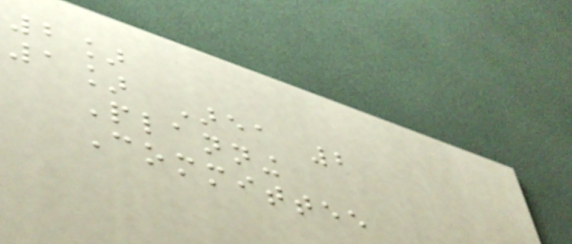2]
1] Area 2
Planning
Committee
